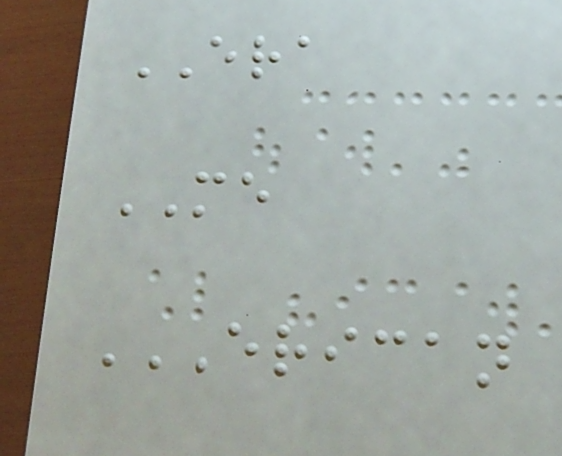ERA
ME
ERICAN
